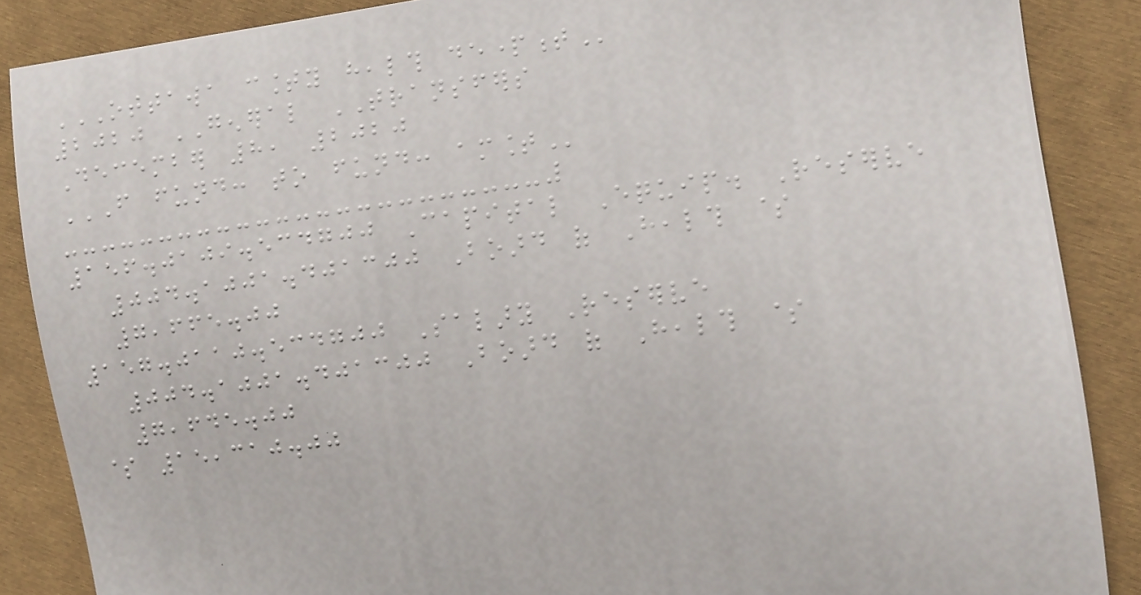OTTAWA COUNTY HEALTH DEPARTMENT
2020 GENERAL TRANSFERS
December 8, 2020
FROM FUND: TO FUND: AMOUNT
156.0109.534700 Capital Equip. Reserve
004.1001.401300 Board of Health $
7,665.00
157.0110.534700 Salary Reserve
004.1001.401300 Board of Health $
7,645.00
$ 15,310.00
